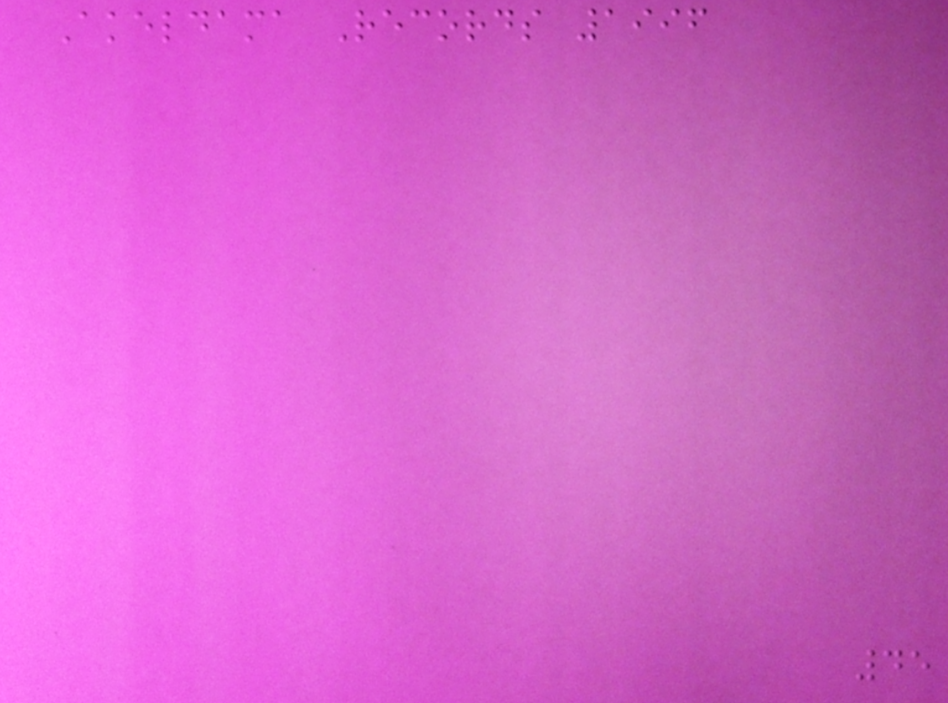Akeldama Records 1996
45
